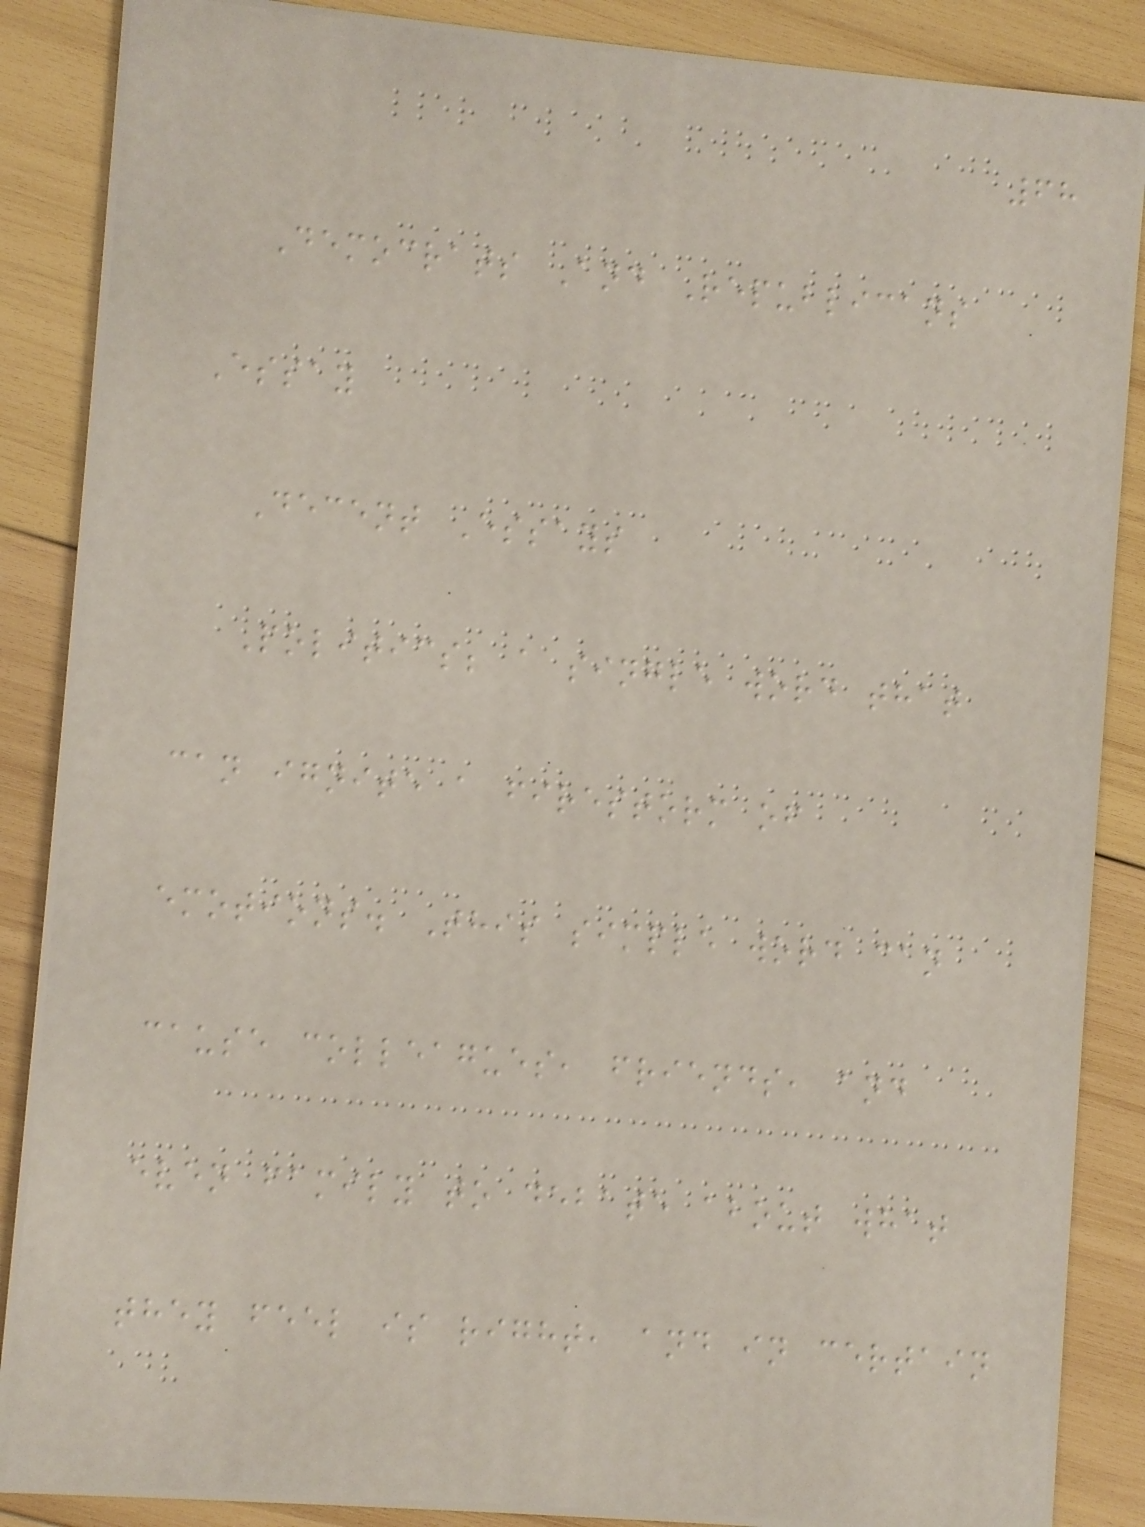68
Democrats And Republicans
Essay
Decent Essays
Politics; a single word that
can ignite a firestorm of
emotions. This simple word can
cause colleagues, friends, and
even family to debate about what
they feel is right, and in certain
